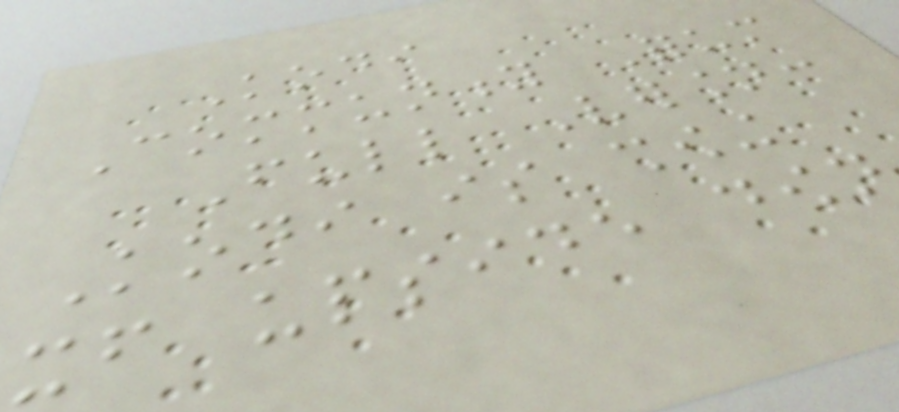Kodi
Community Forum
Full Version:
Kodi is showing
itself upside down
